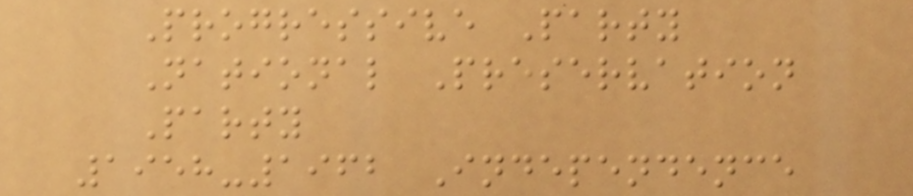Progressive Party
National Preservation
Party
1958-1962 Independence
